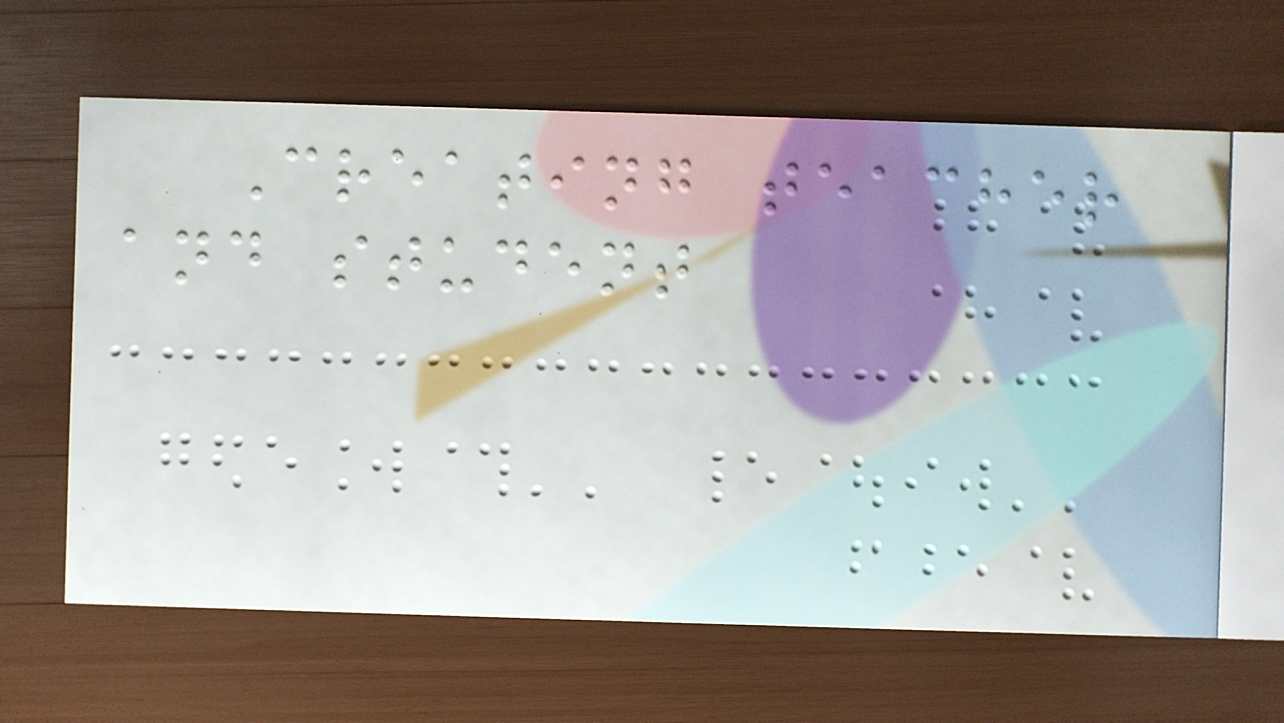Creating teacher
and student
